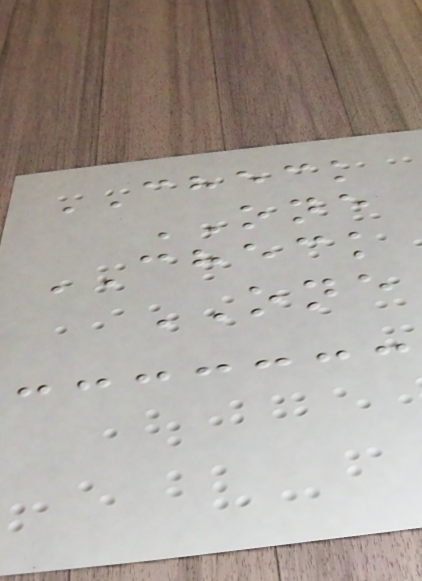CHECK
ONE
CHECK
ONE
